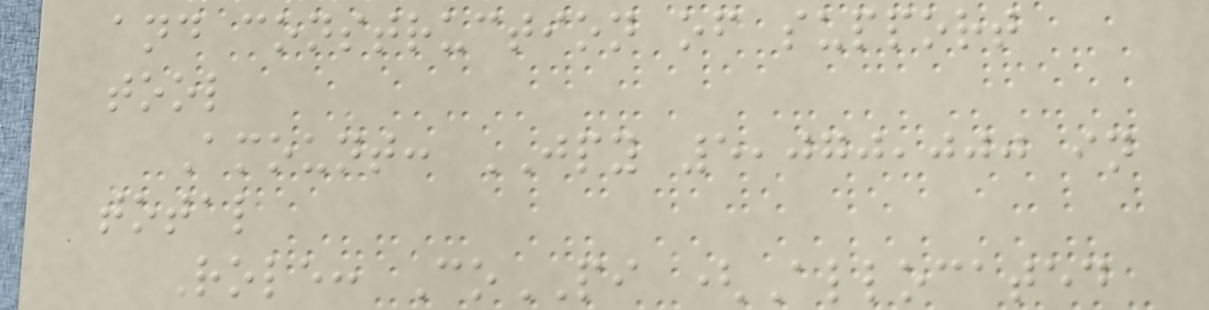and construction of support
tool
Amount: JPY 5,070,000 in
total
Role: CoPI (Allocated
